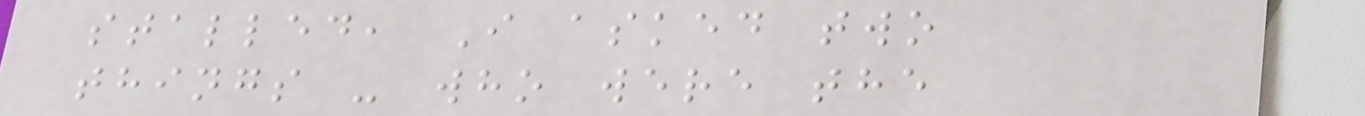stalled, I asked two
things - who were the
